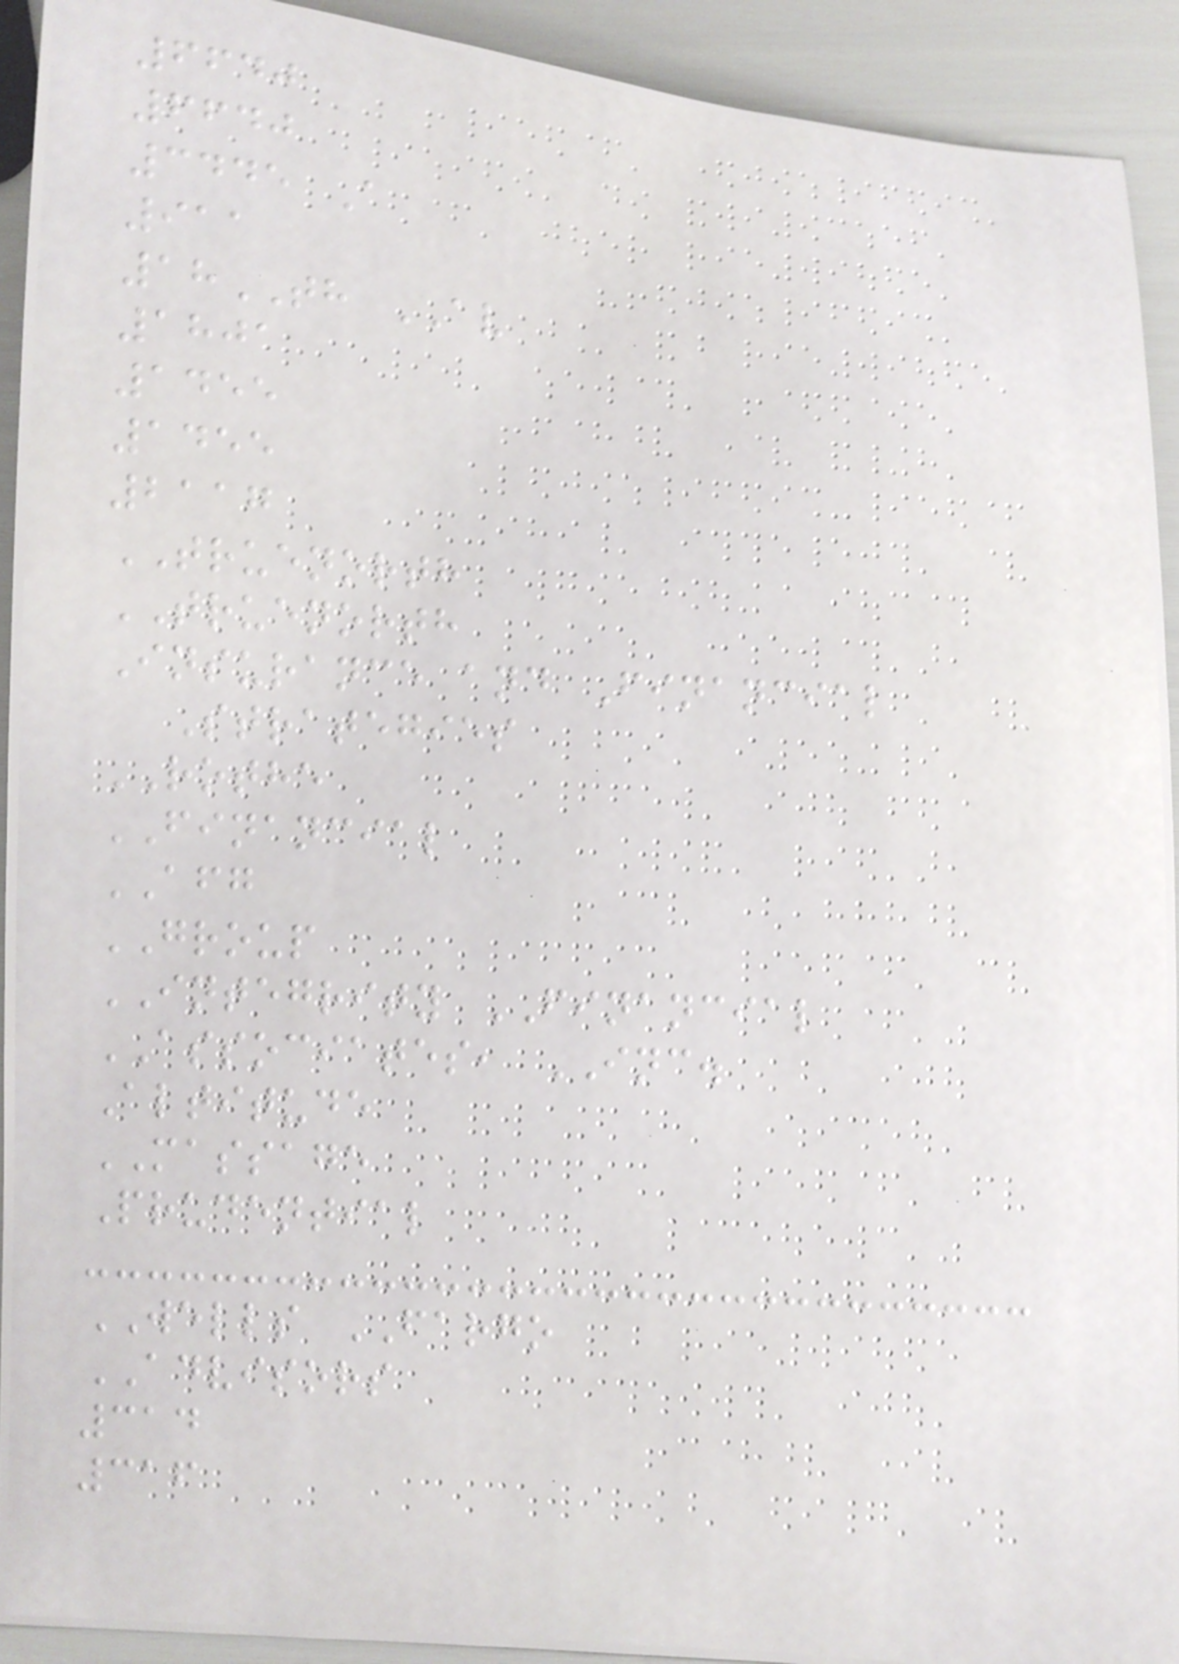6640
6640
3445 A
911
18TH AV
1801
1455
1455
2117
TRUENORTH
TRUENORTH
Insurance and Financial
Strategies
ROTHE
FINANCIAL
AFG
GROUP
INTEGRITY FINANCIAL
ASSOCIATES, INC.
Altitude
MASSAGE
Prudential
WELLS FARGO
ADVISORS
314
316
